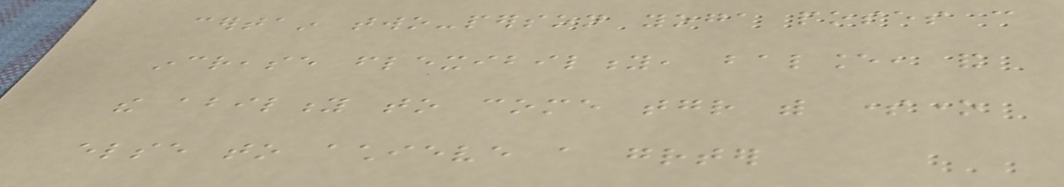certain two-person yoga poses can
increase flexibility, balance, and
the ability to come together with someone
else to achieve a greater
